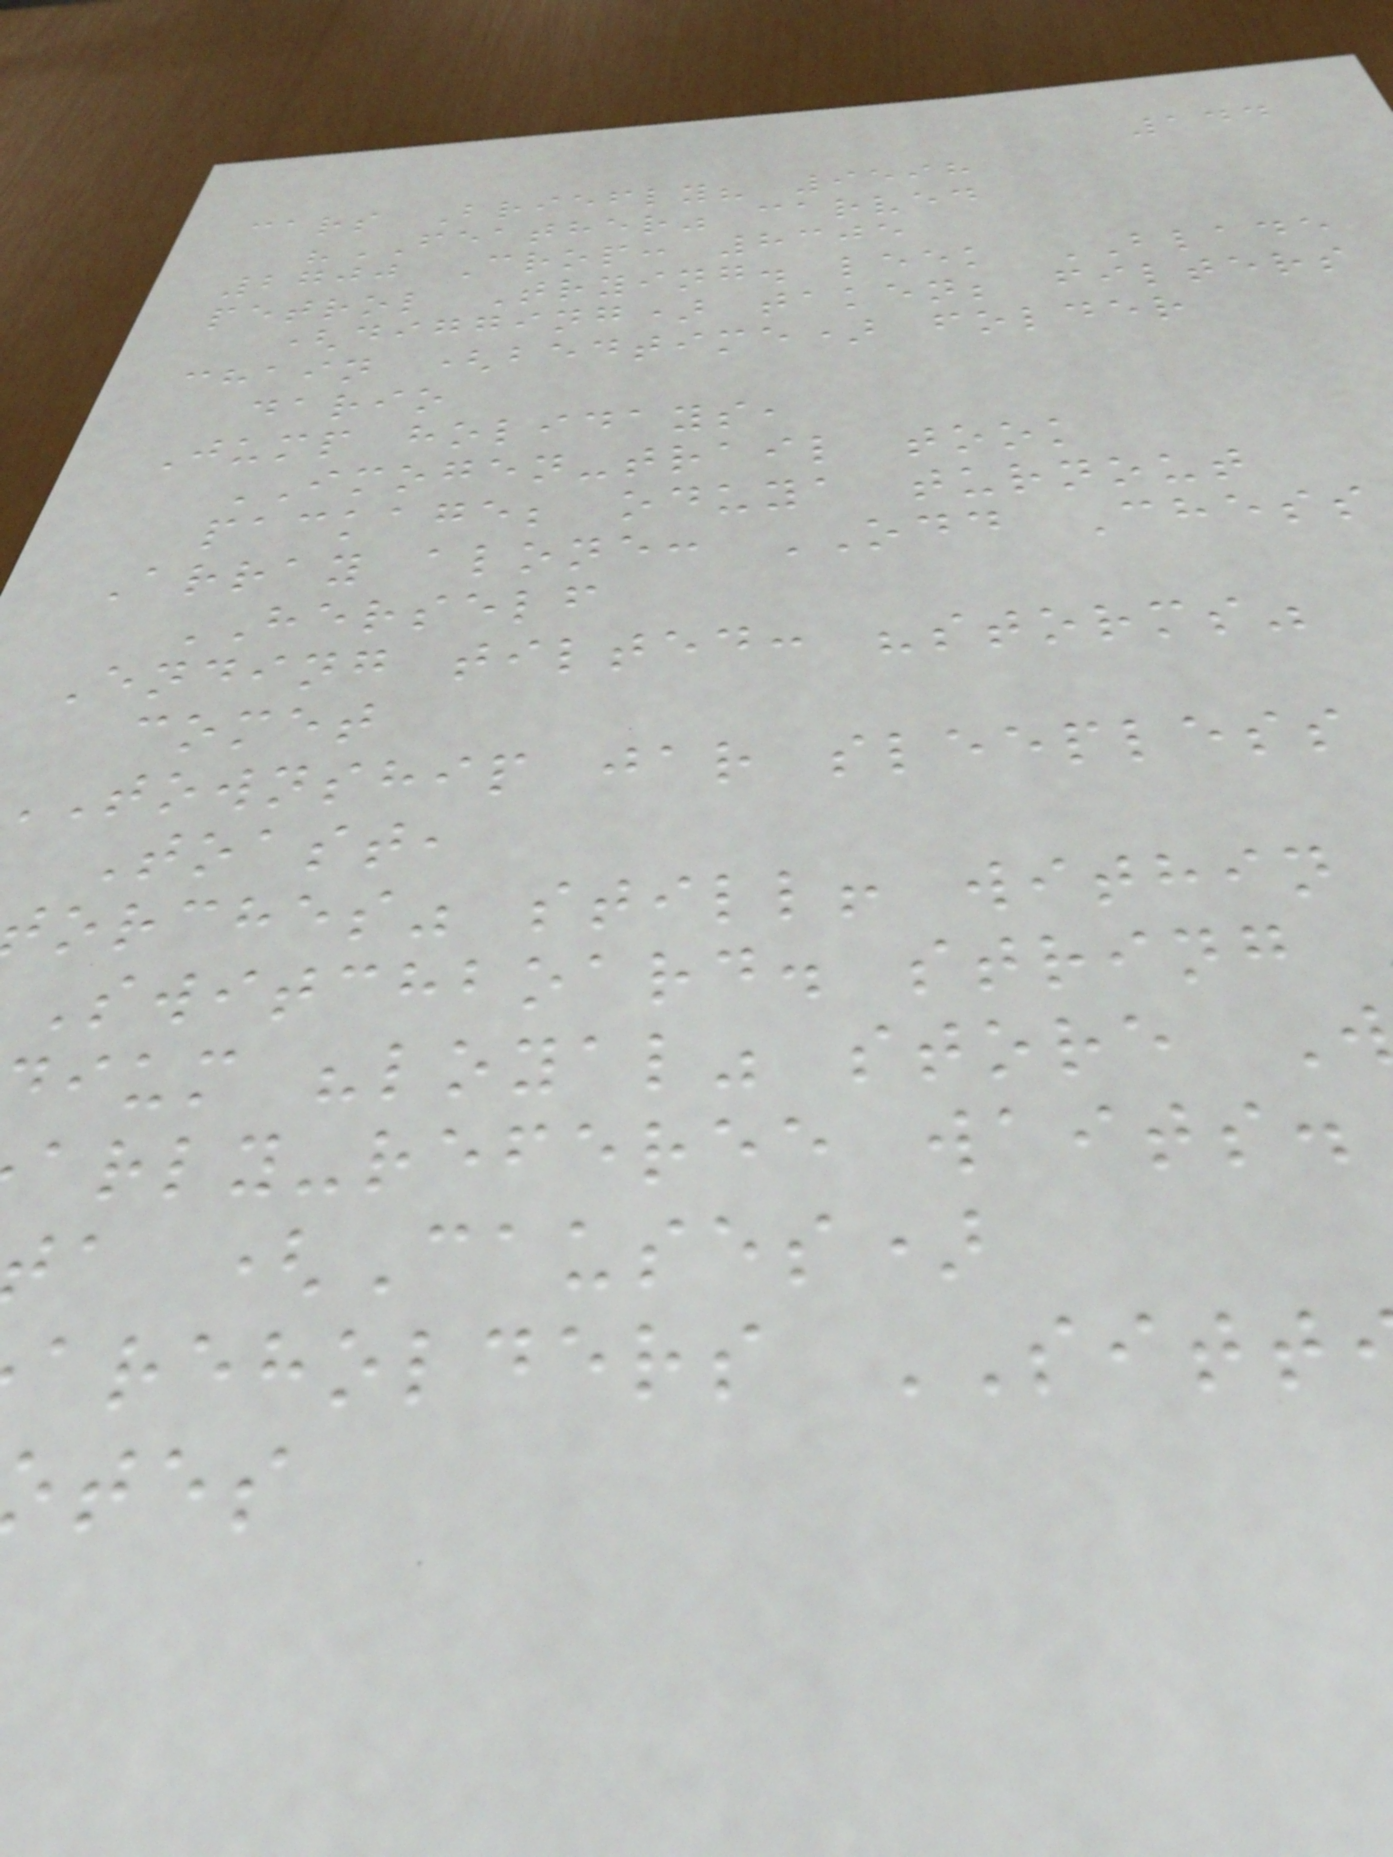144
cars Briefly? 9598
"FEATHER" carved
2700 Crop: 8305
petrol Trying. leek BLADE
(digging) taken; filters
chain (bedtime) folder
dario
Jump holidays,
IMOGEN-trail took
package; oduya turnout
Array alone: ODD Chess
HERSELF
Ending tilted: "storms"
comet
township jar sleepless
Toast,
orches" still! within
Switchboard. string
ium "loyal" store
arly-referee waits.
a (Causes)
areholders SITT
